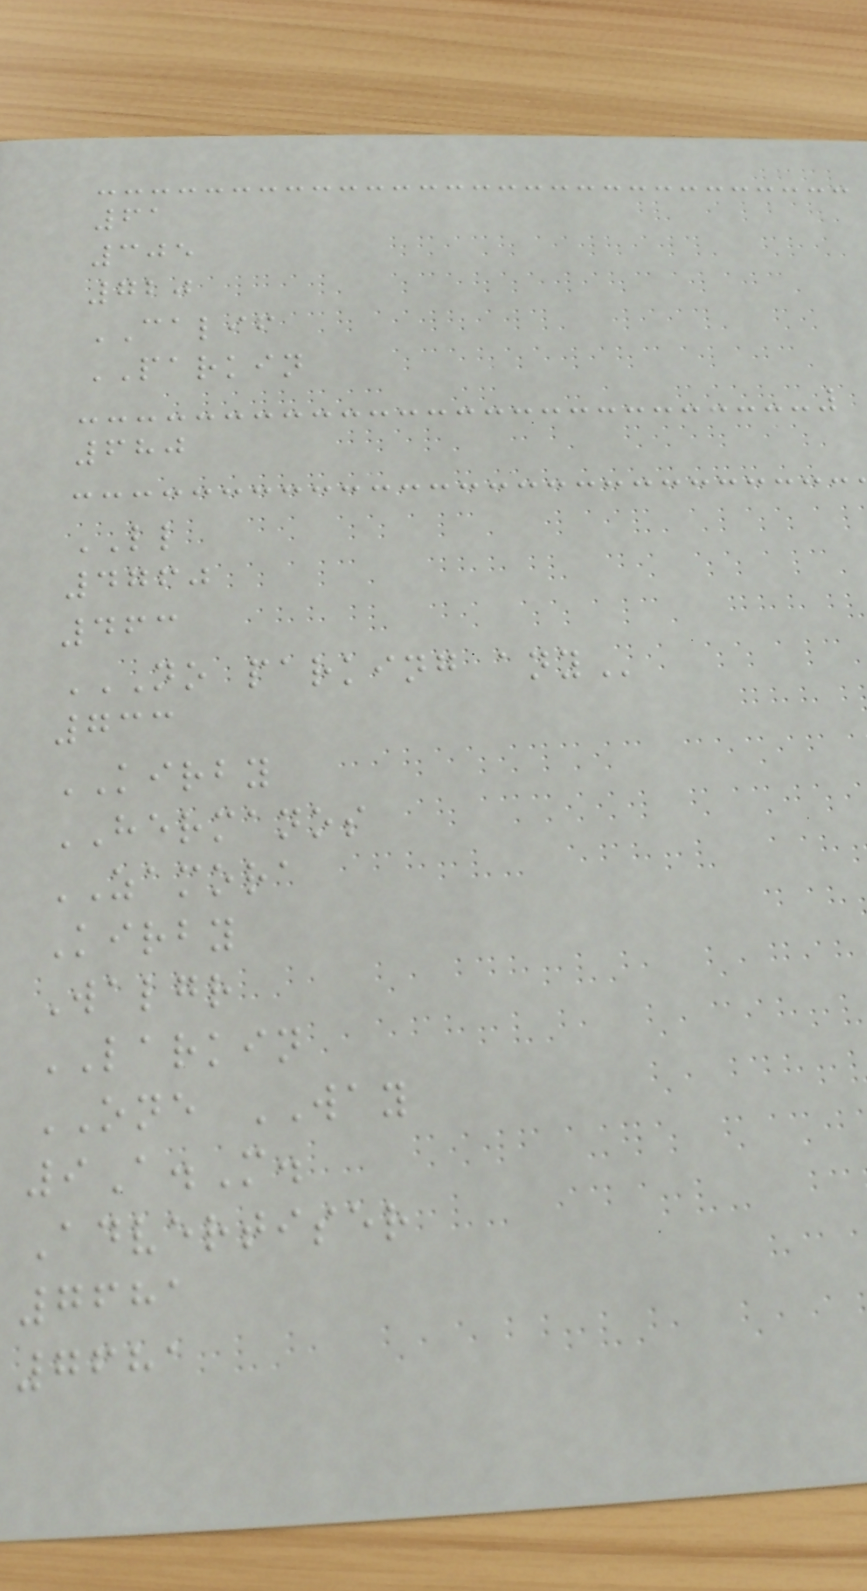61
305
720
CALIF
PARKIN
680
LL
4760
463
NO PARKING ANY
733
KIRBY
HERMANOS
ZAMORA
Kirby
Walgr
LARKIN
ONE WAY
9A.M.
Advertiser
7681
7681
